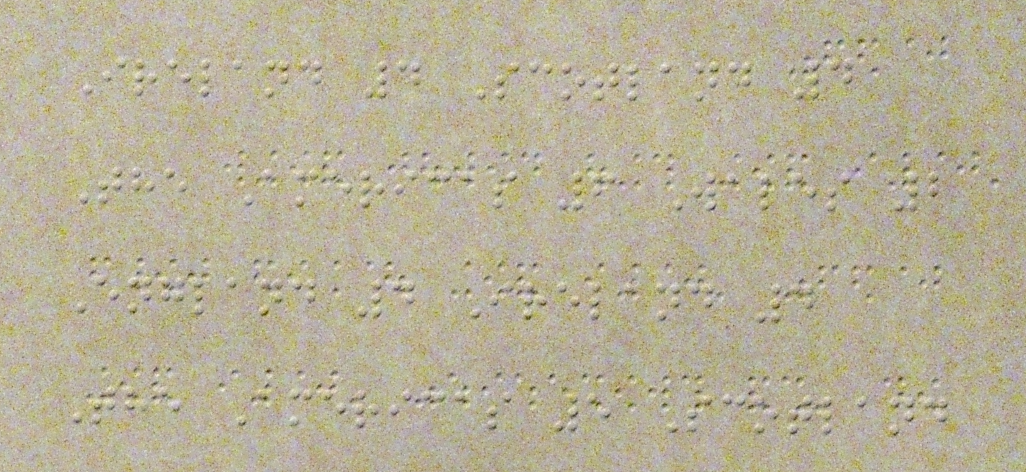Ireland 4 Scotland 4
The Americas 6 Wales 2
England 4 Ireland 4
The Americas 5 Scotland
